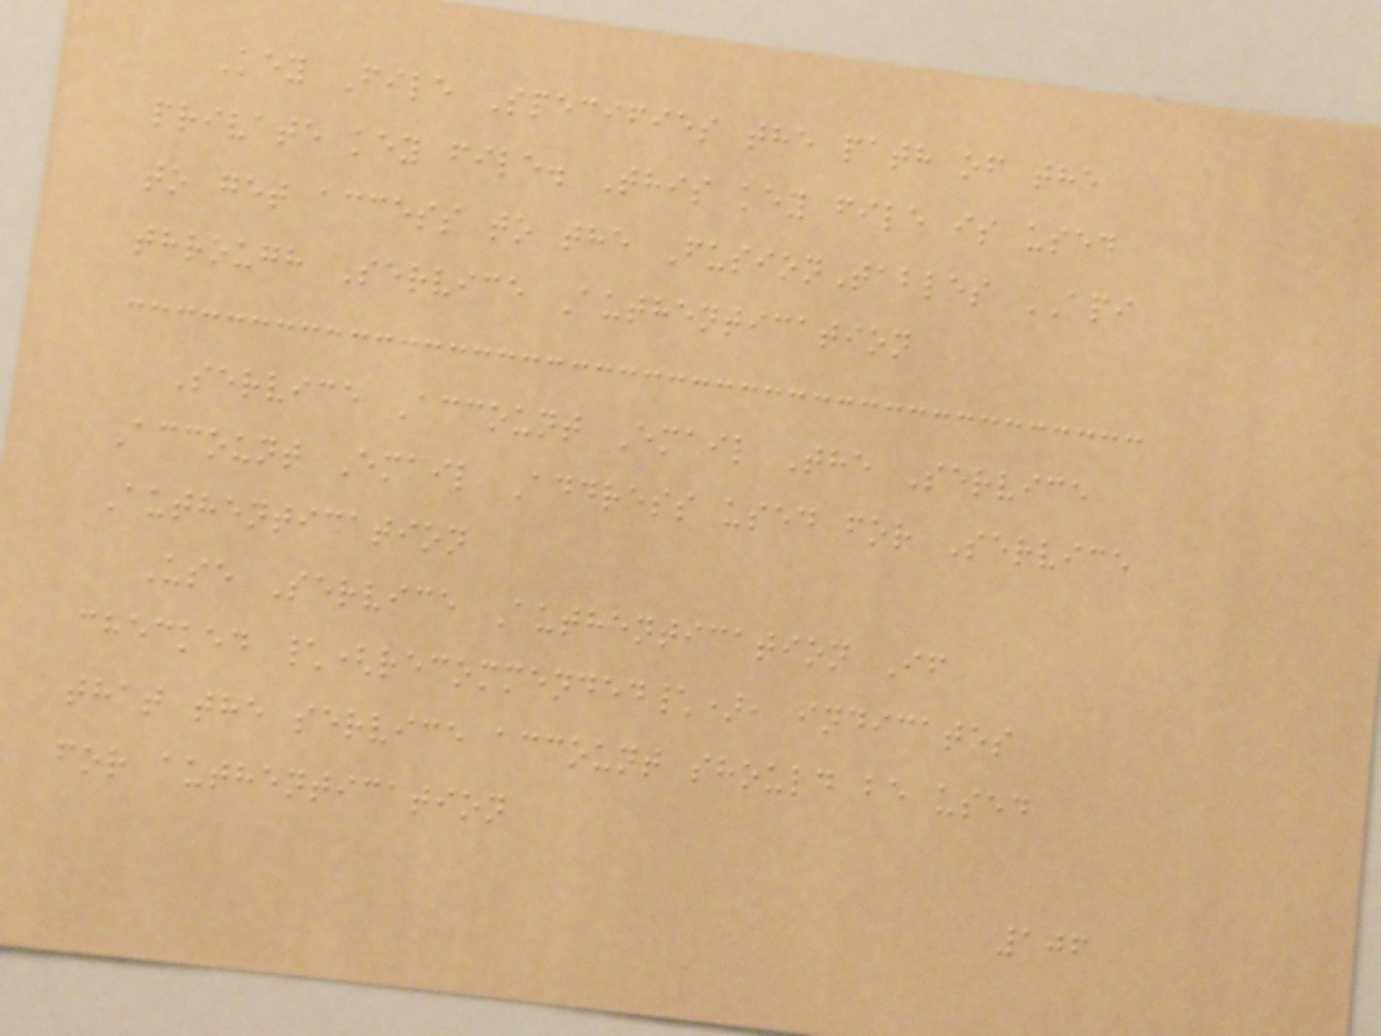Key File Specifies the path of the
private key file. This key file is used
to get access to the FusionTables API
through Service Authentication
Service Account Email The Service
Account Email Address used for Service
Authentication
Use Service Authentication If
checked \(recommended\), indicates
that the service account should be used
for authentication
106
